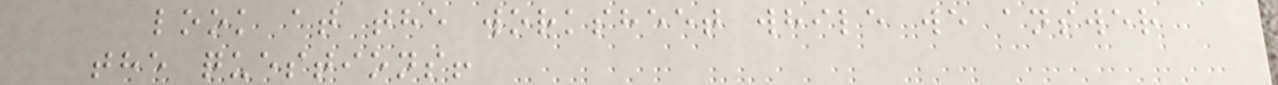look at the worksheet while we answer
the questions!
